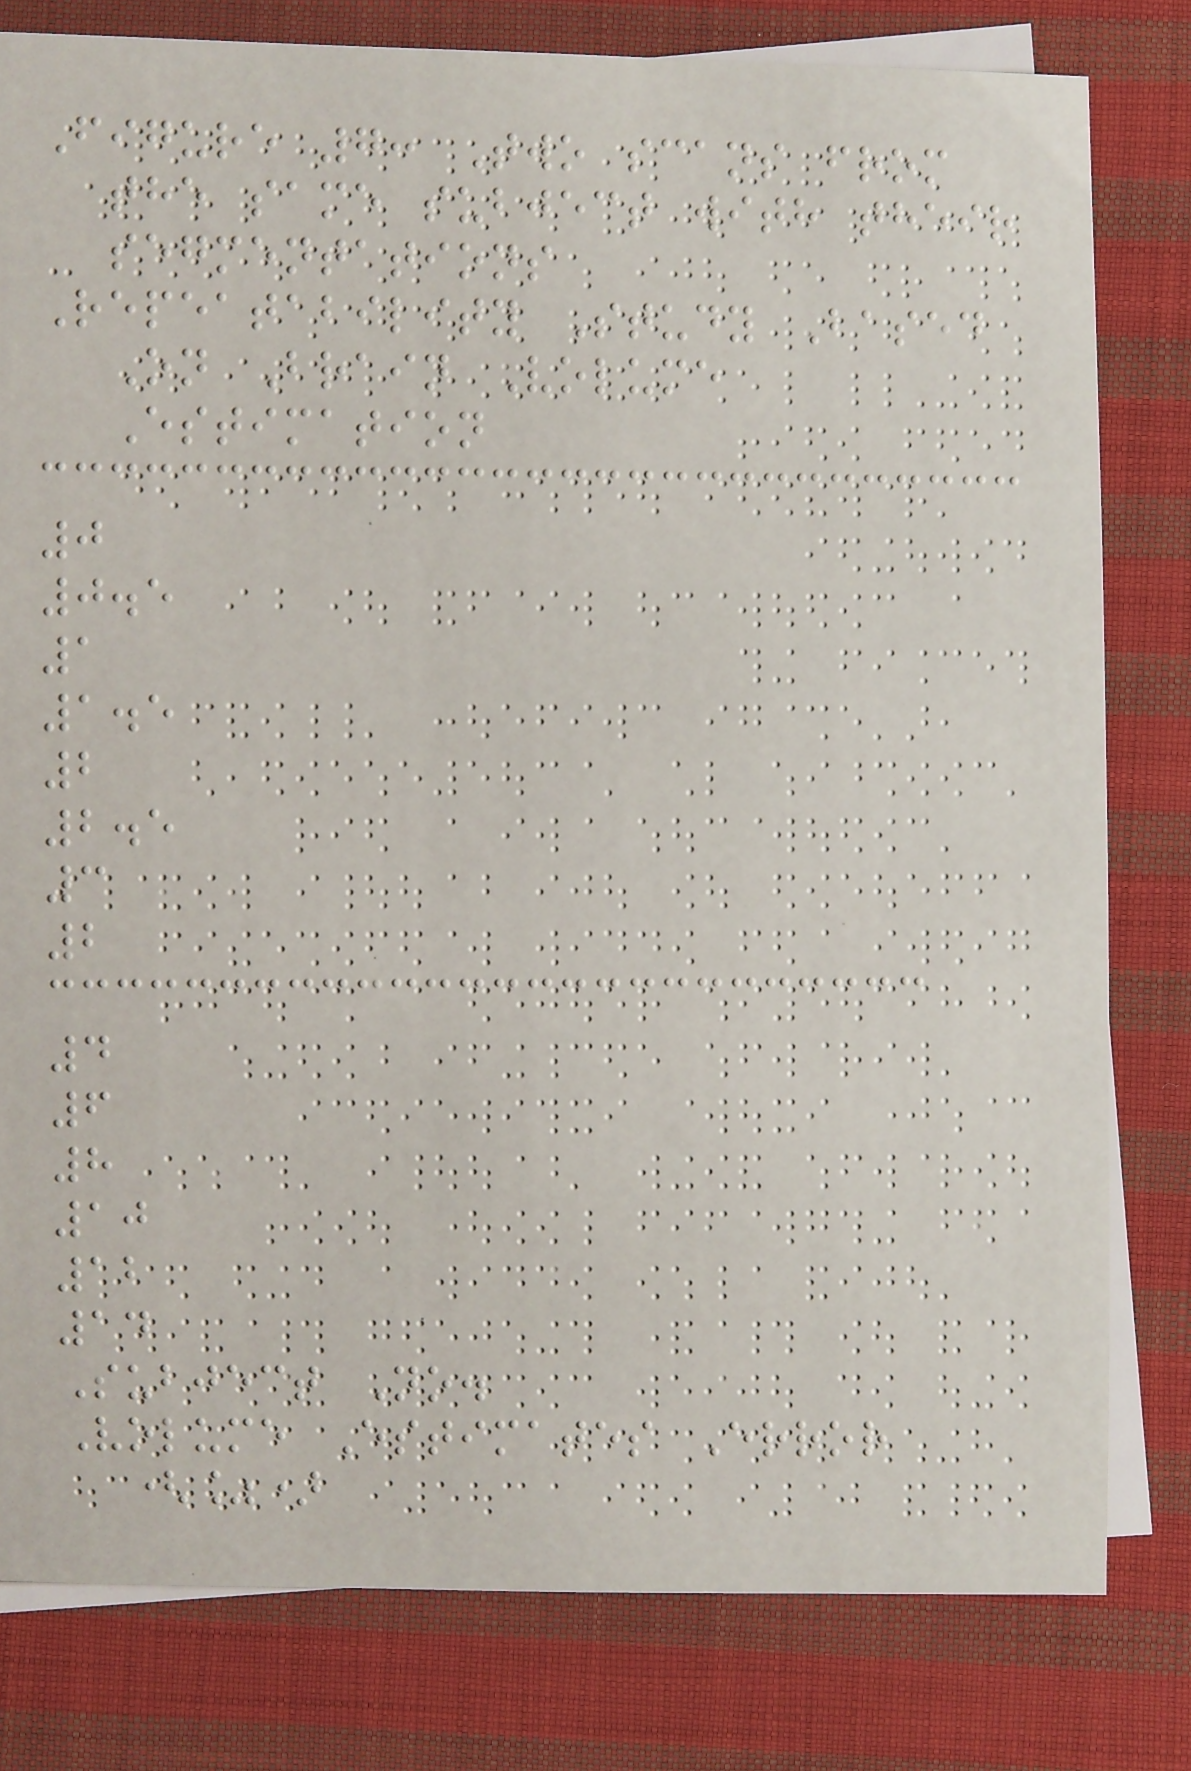Figure 7: Two scans from
the same subject with their
segmentations
Repeatability Study Based
On Brain Volume
Estimation
0
0.5
1
1.5
2
2.5
3
2
4
6
8
10
12
14
Subject No.
Volume Estimates Error
(%)
